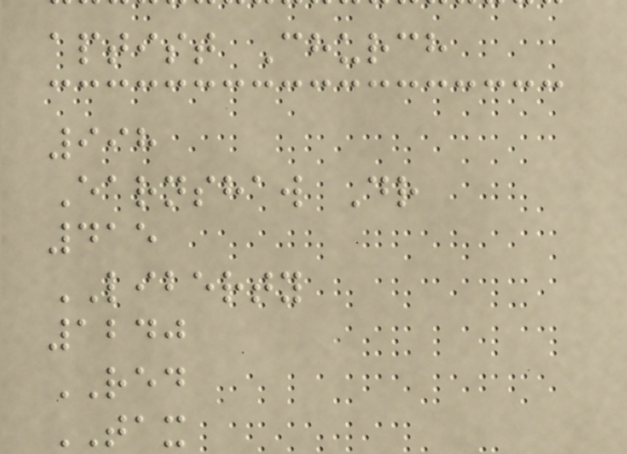aptist Church
998
Earnshaw Dr
415
LIBERTY
1240
RED
TAX
